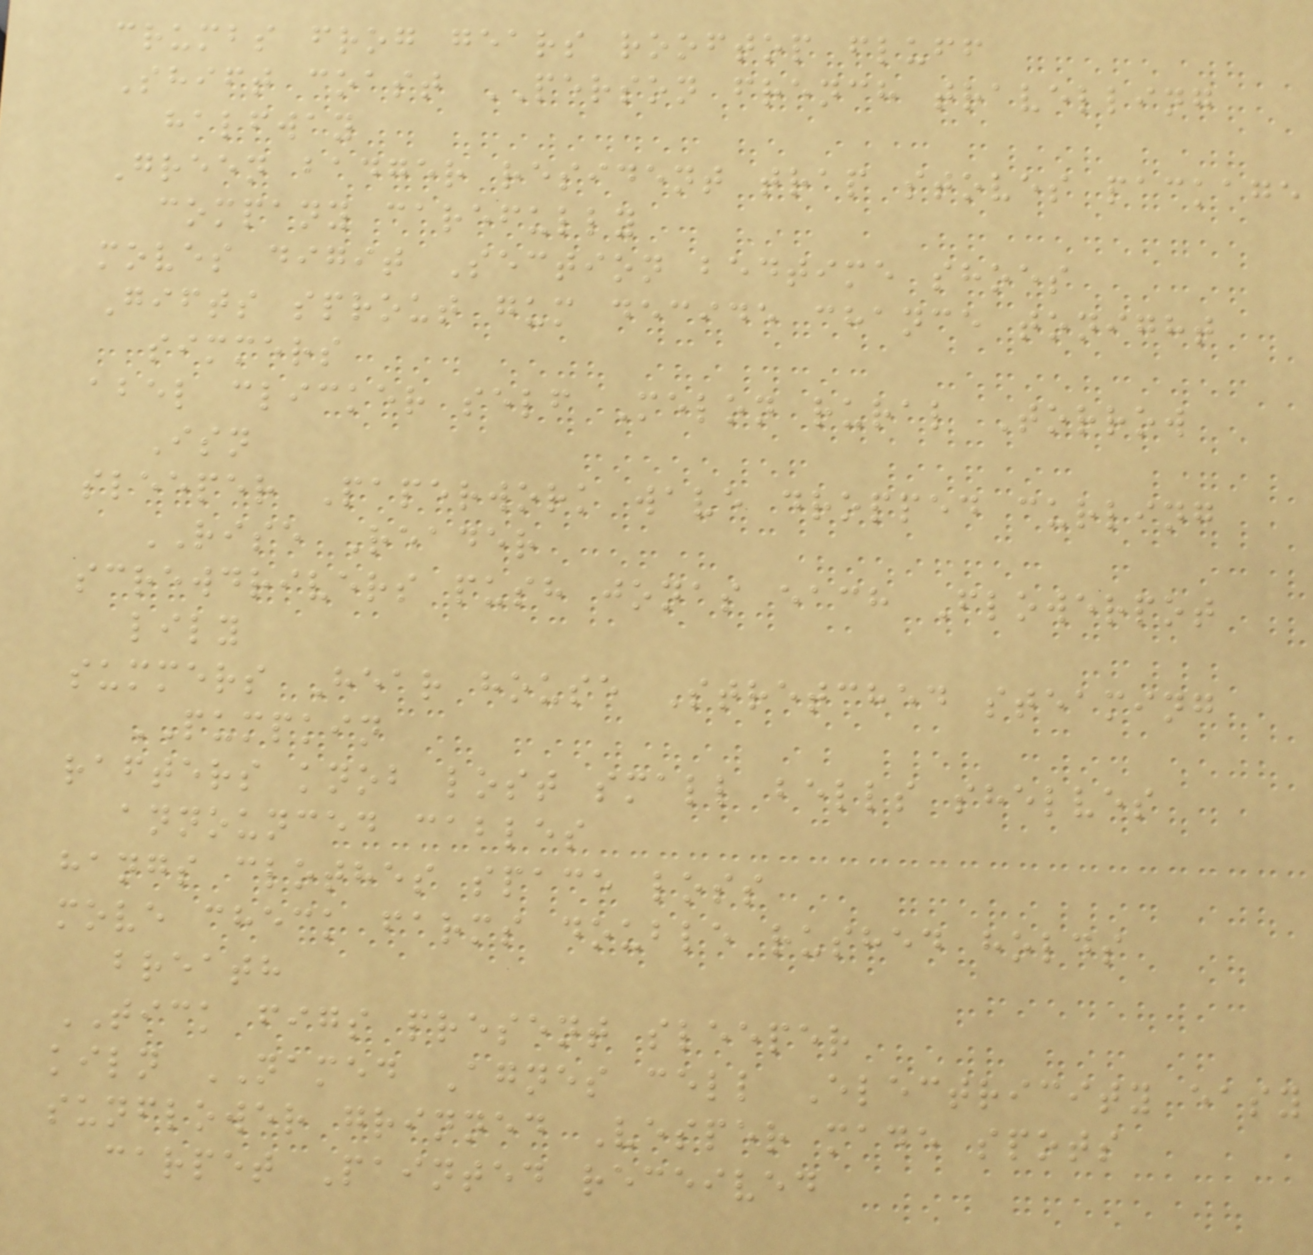crumbs frog gears rooftop fluff
Shift coast PERSON french travelling
halfway
Green badger resident trap stoves package
company carefully
moves digit Section bedtime shoes
Gifts sprout gum decide chance tonight
simmers
abel clicker self Melon rural Torrow
Isn
sleeper Paperwork wave dropped curling
RISE Reader
screwdrivers push jonas each Flowerpot
lily
summers Hear house Stretched steaming
PUMPKIN
rafters knob lost small bells shelves
announced cables
hangs clothes space loss
move check farms double rushed holds
breath
TICK figs present sleeper
kiln NAMED Agnes cell Electricity easy
sunflower grinned Vesper made spots
carpet Painted received
